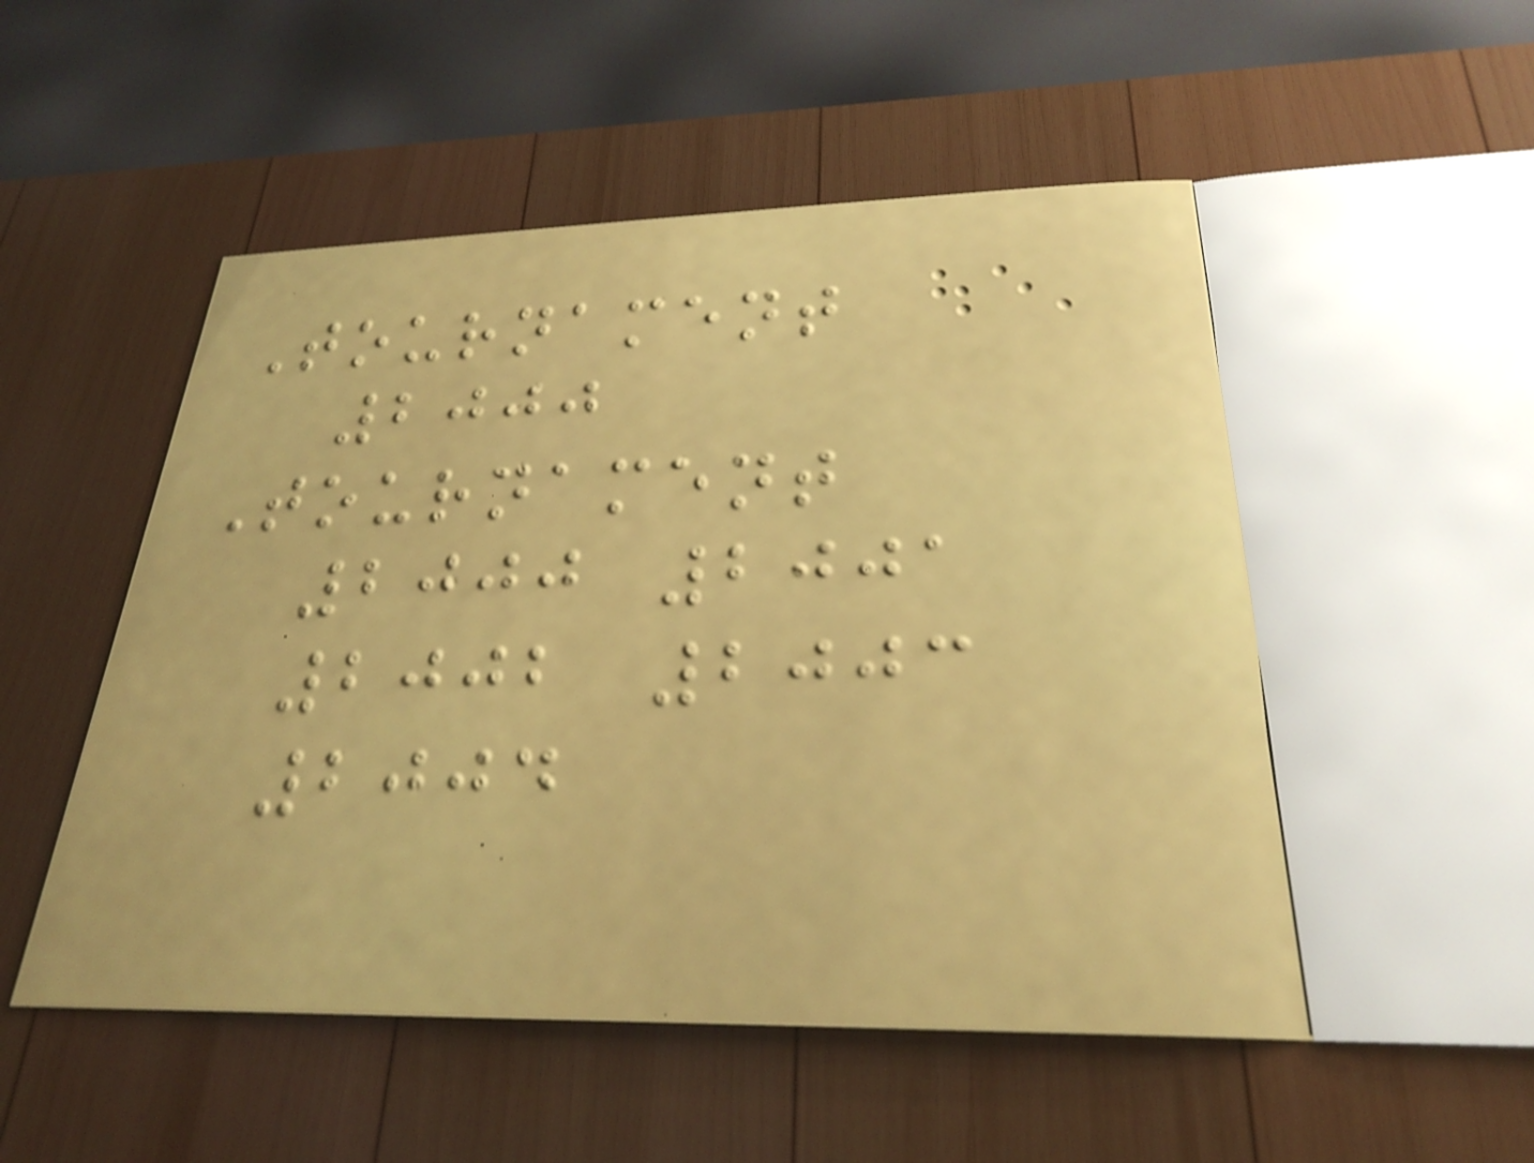Tournament
2000
Tournament
2000 2001
2002 2003
2004
